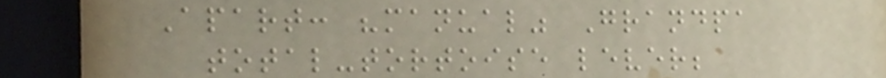Apart: "manual" Grandpa
total-tortoise lever;
